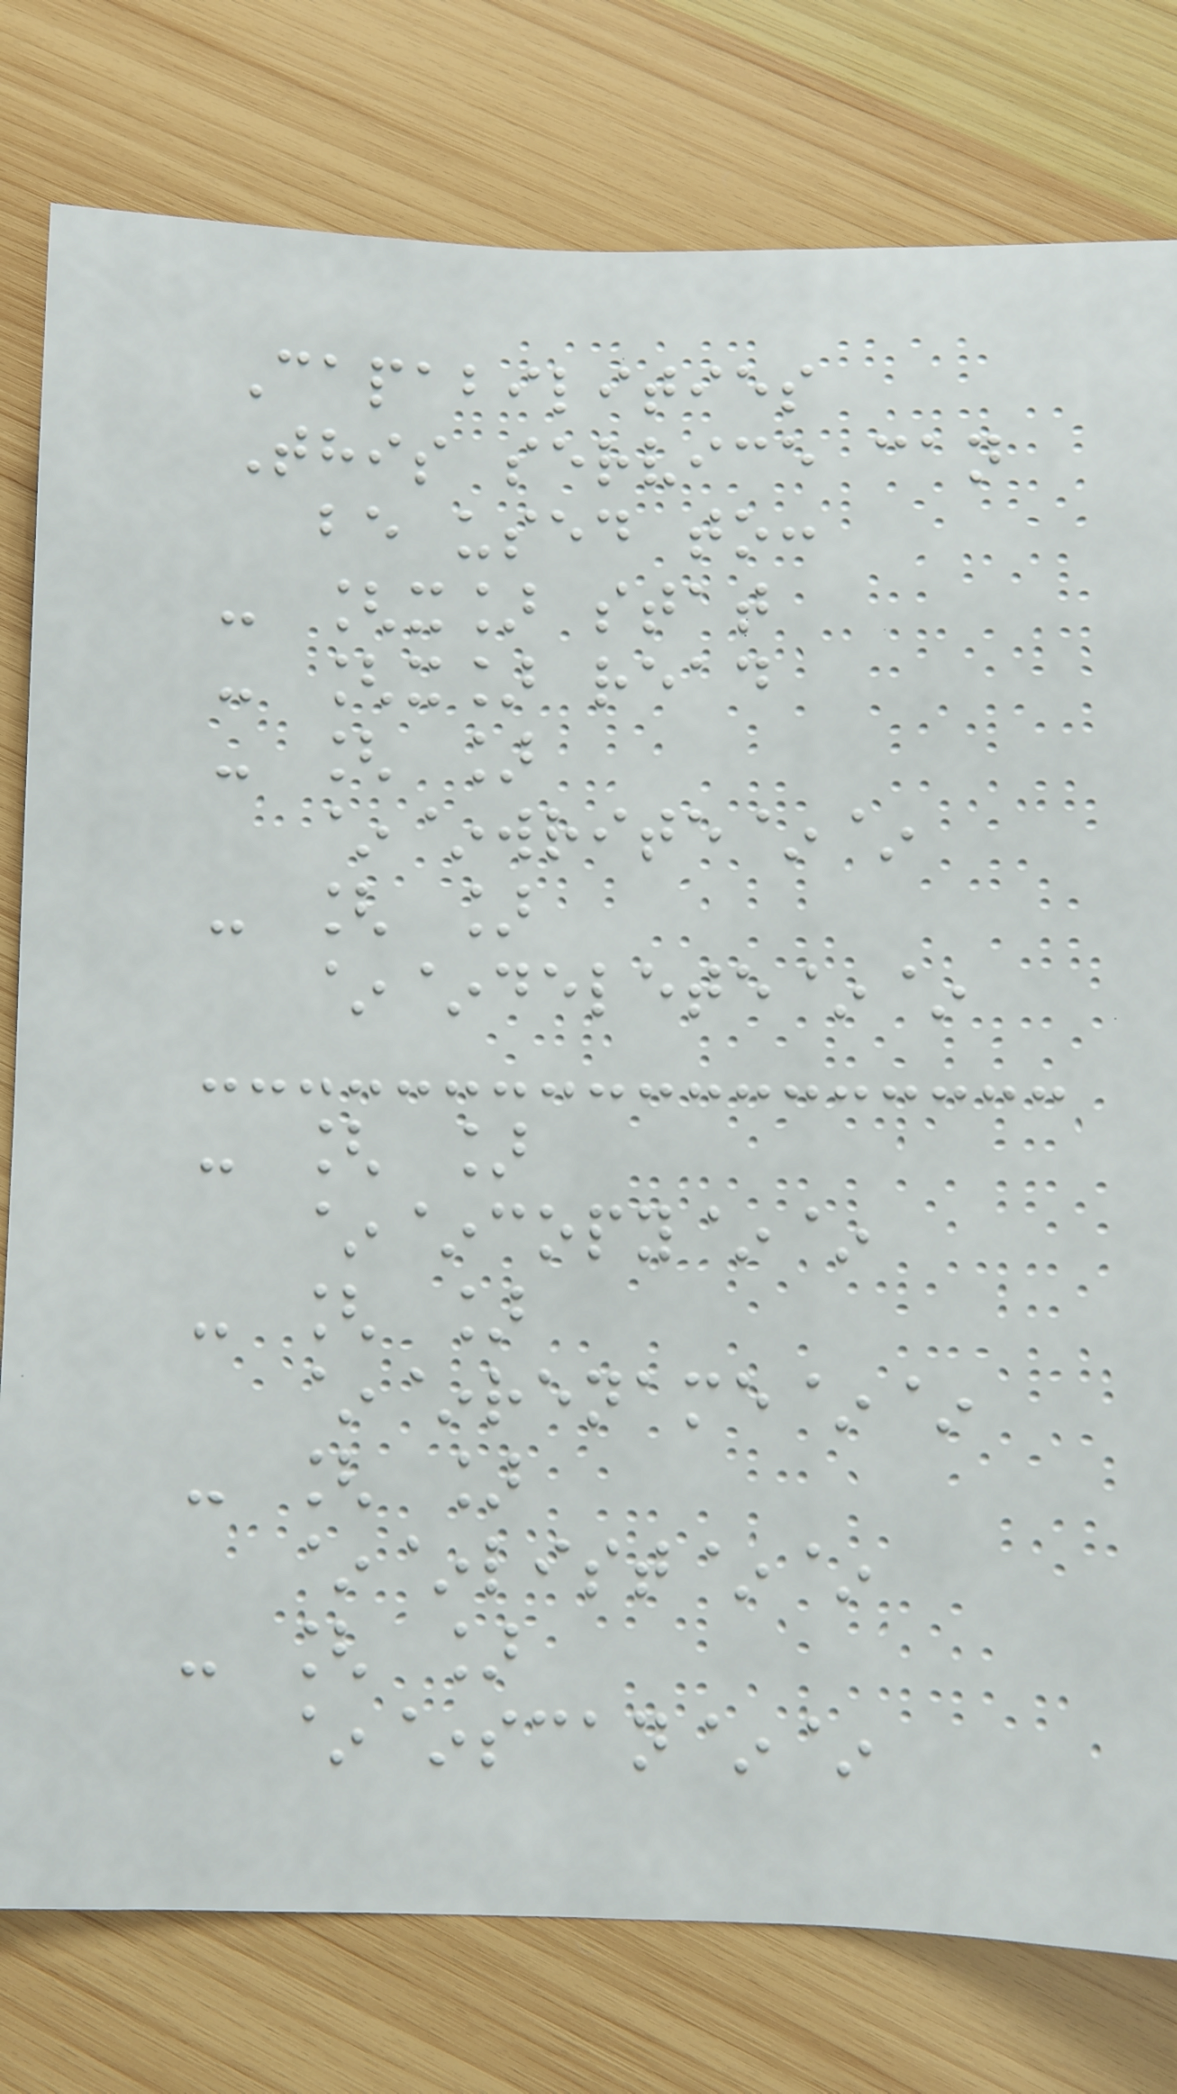Capabilities
This service can
be used to:
- [x] stat
- [x] read
- [ ]
~~write~~
- [ ]
~~delete~~
- [ ]
~~copy~~
- [ ]
~~rename~~
- [ ]
~~list~~
- [ ]
~~scan~~
